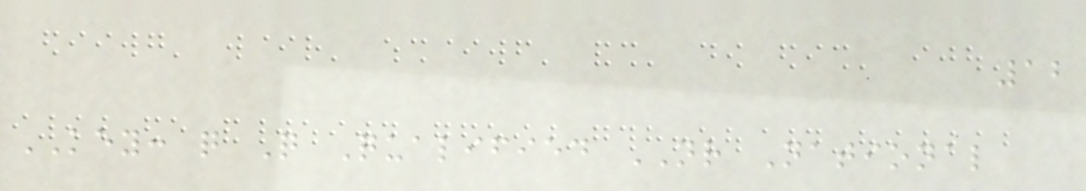12
KEY: q Q Qualified NR National
